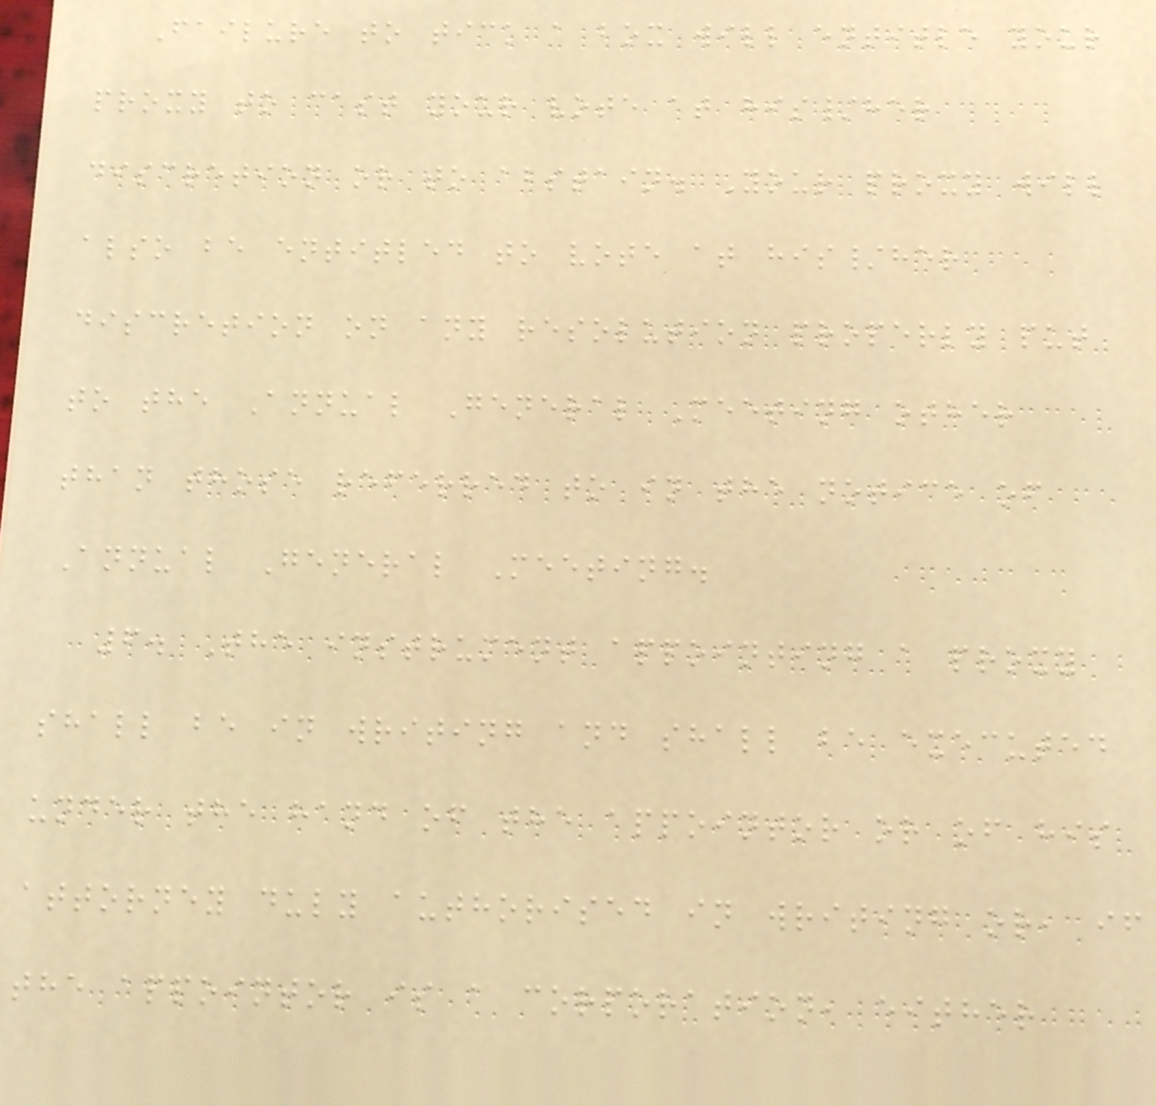Failure to tick a box will entitle your
proxy to cast your vote at his/her
discretion or to abstain. Your proxy will
also be entitled to vote at his/her
discretion on any resolution properly put
to the Annual General Meeting other
than those referred to in the notice of
Annual General Meeting.
6. The instrument appointing a proxy
shall be in writing and shall be executed
under the hand of the appointor or of his
attorney duly authorised in writing or, if
the appointor is a corporation, either
